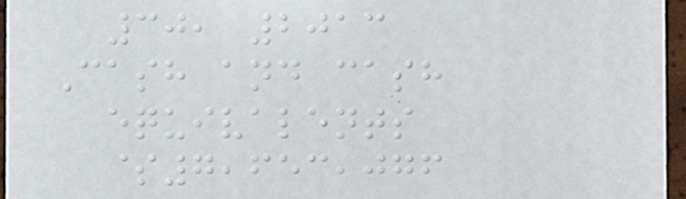30, 2013
Cash and cash
equivalents
$7,653,076
